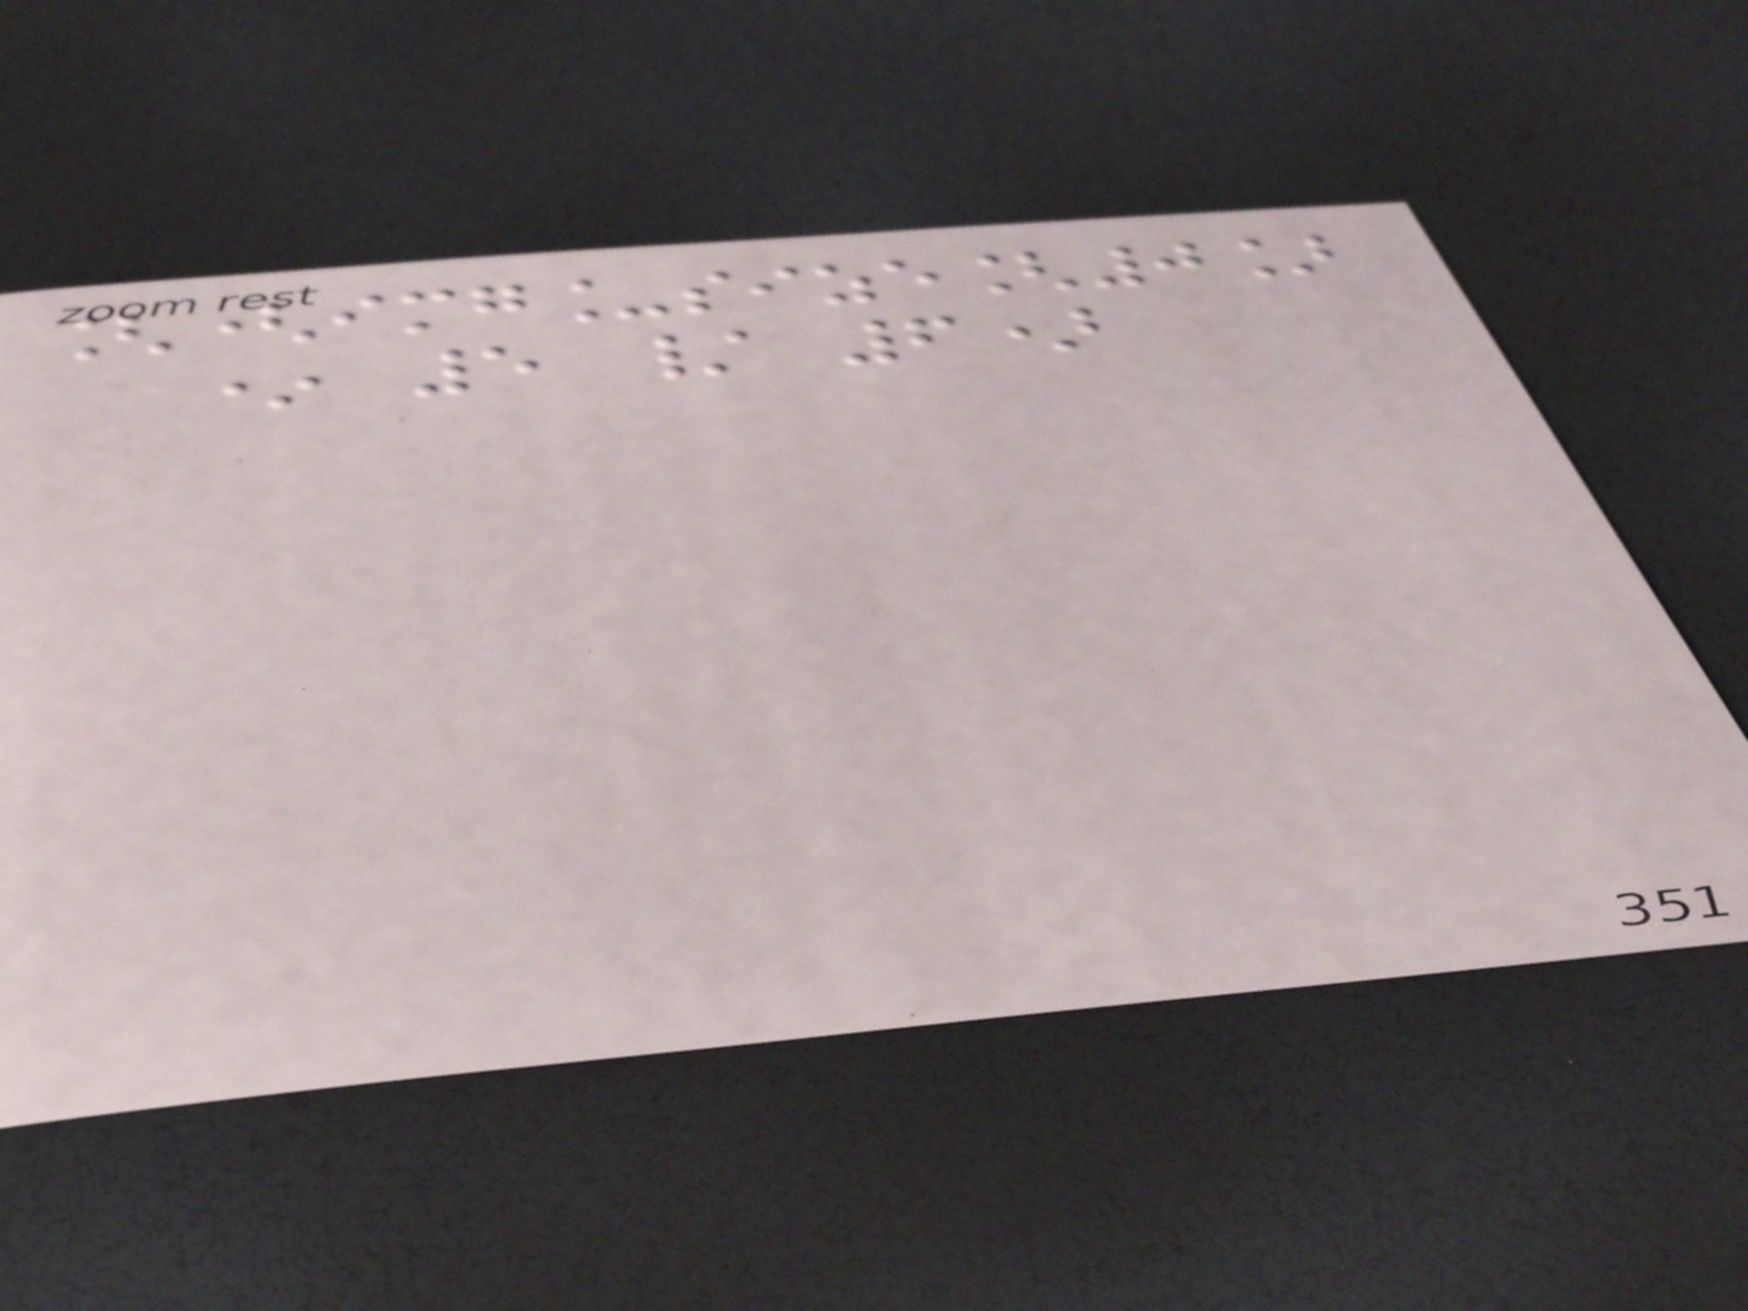[(img_size[0]
* 5 / 6)
